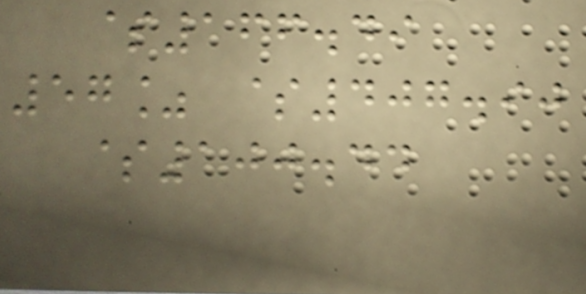$166.49
57% $407.90
$100.44
